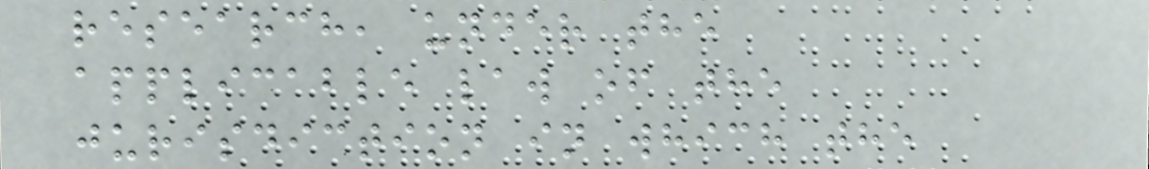research, under the
applicable law of the
jurisdiction in which the
